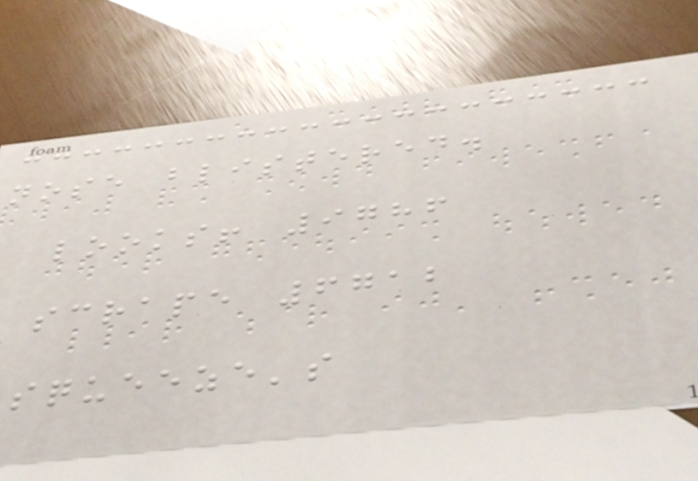nose blistered.
looks! 9786
scrape 6712
squeeze's
